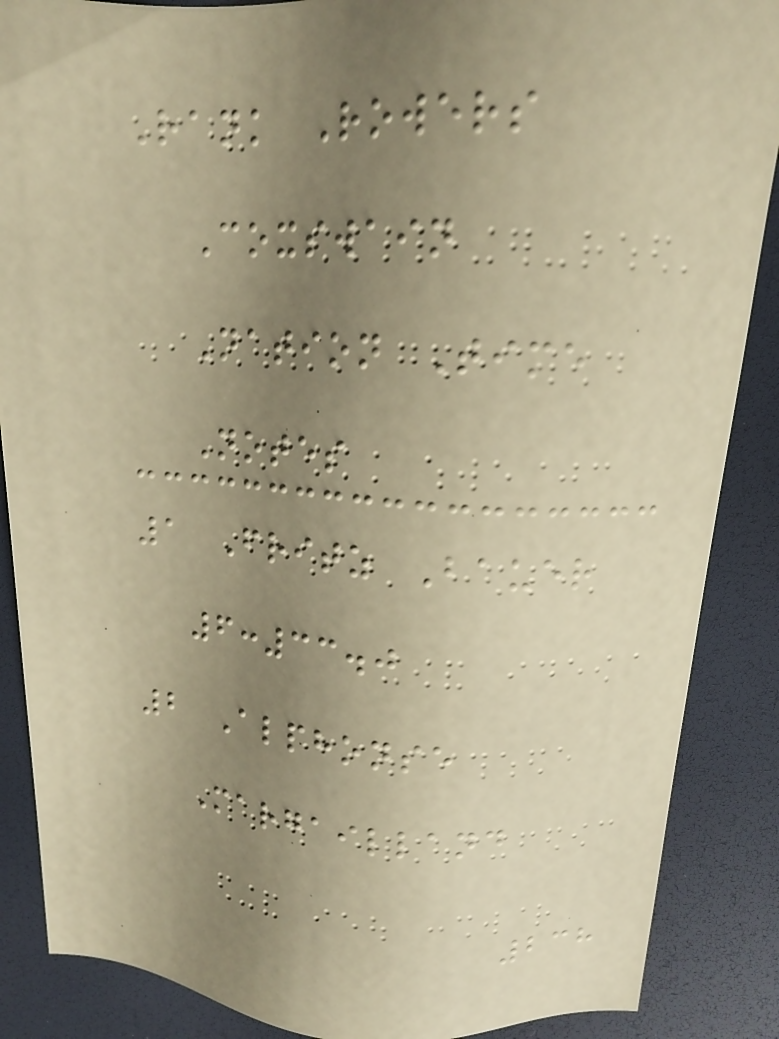Rank Rowers
Coxswain
Nation Time
Notes
1 Fritz Bauer
6:33.0
2 Alphonse
Margailland
238
